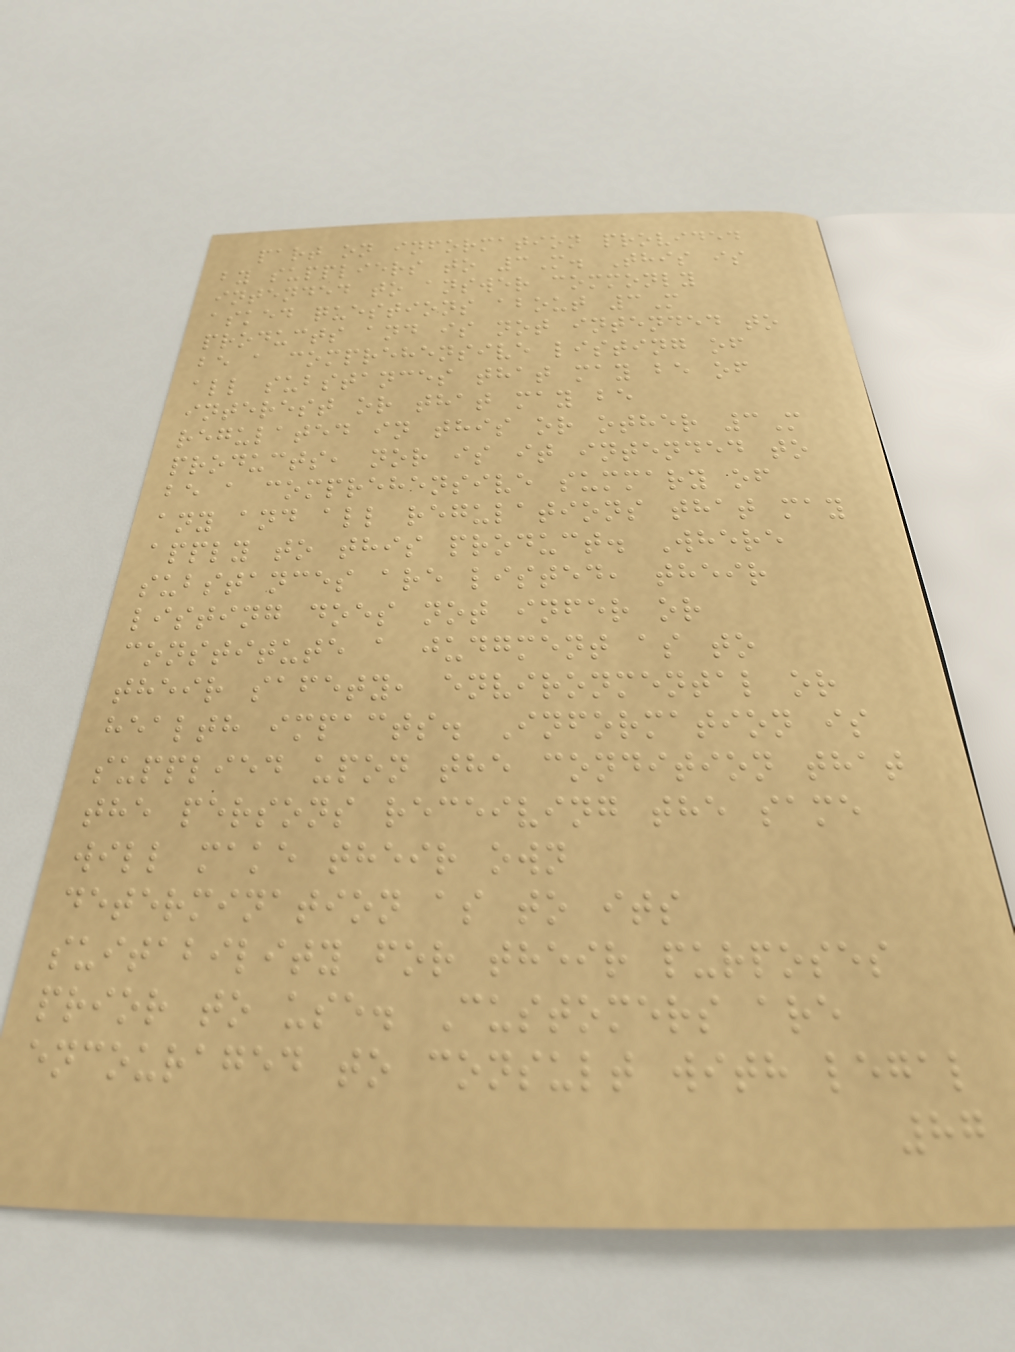part on information provided
by suppliers to 3M. This is
intended to answer commonly
asked questions about 3M
products and is not intended to
be a comprehensive listing of
all substances that may be of
interest or that may be
regulated in this or other 3M
products, nor is it intended to
be a comprehensive summary of
any and all regulations that may
apply to this product. Where
substances are listed, their
listing does not infer or
constitute a judgment as to
their safety, environmental or
health impacts. Information is
supplied upon the condition that
the persons receiving the same
will make their own
determination as to its
suitability for their purposes
prior to use. Customers are
encouraged to consult with legal
87
